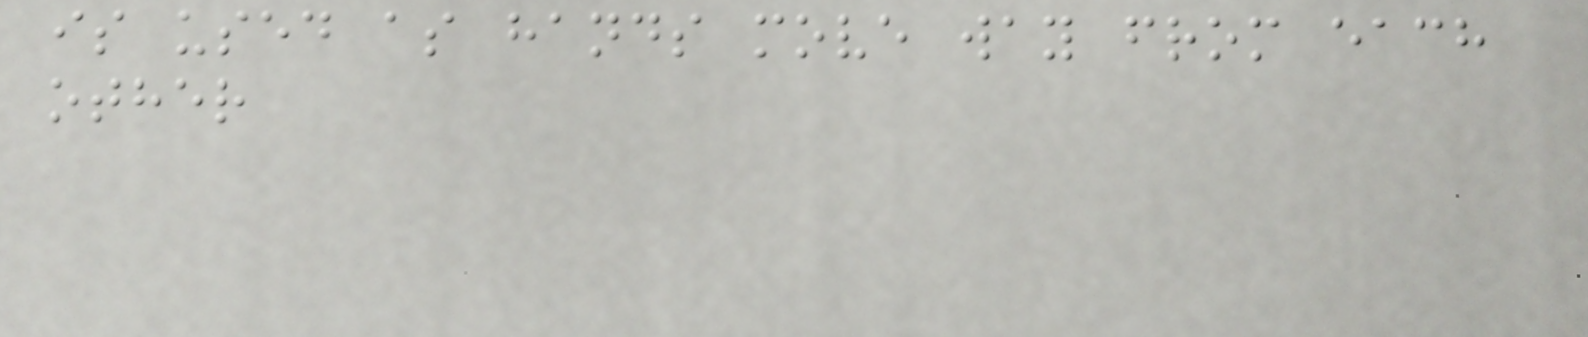is used as hands move way from each
other
